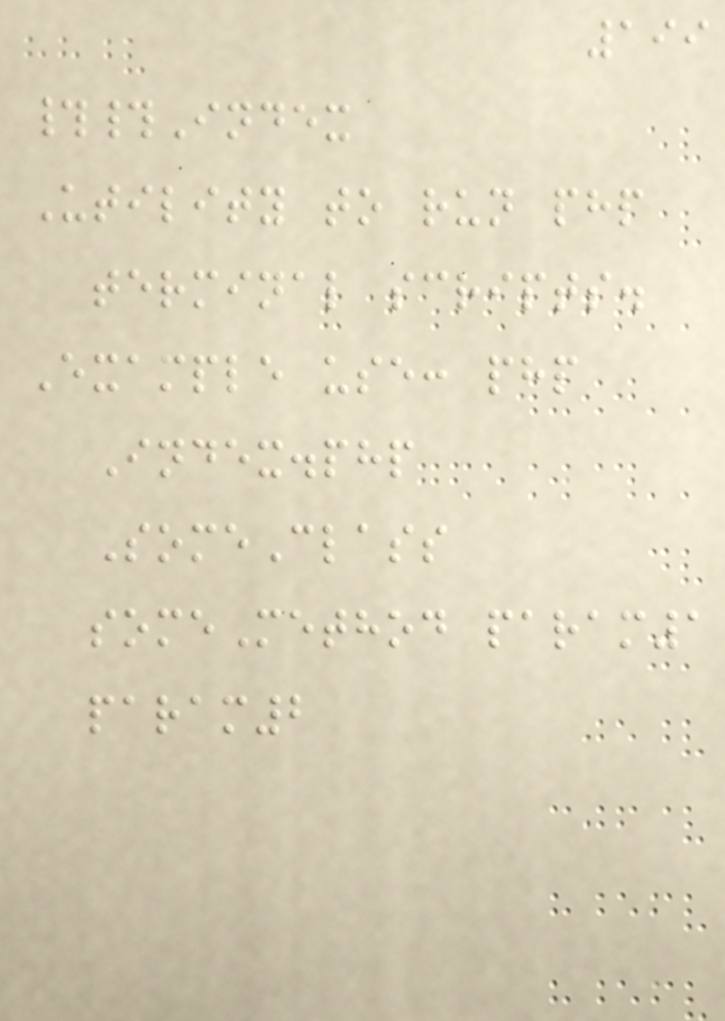199
##Index
Utility to run php
terminal scripts.
Example use: php
Index.php
SomeClass
someMethod param1
param2
